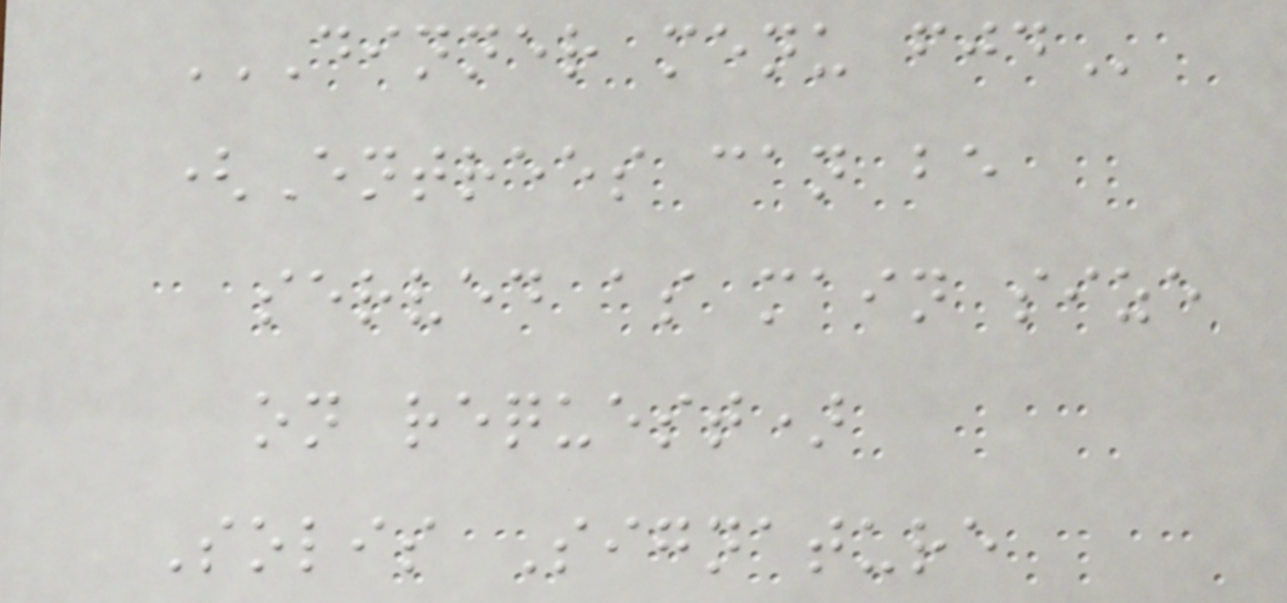DINNER MENU FJD
(Entrees can be
served as main size
on request)
Solis Signature
